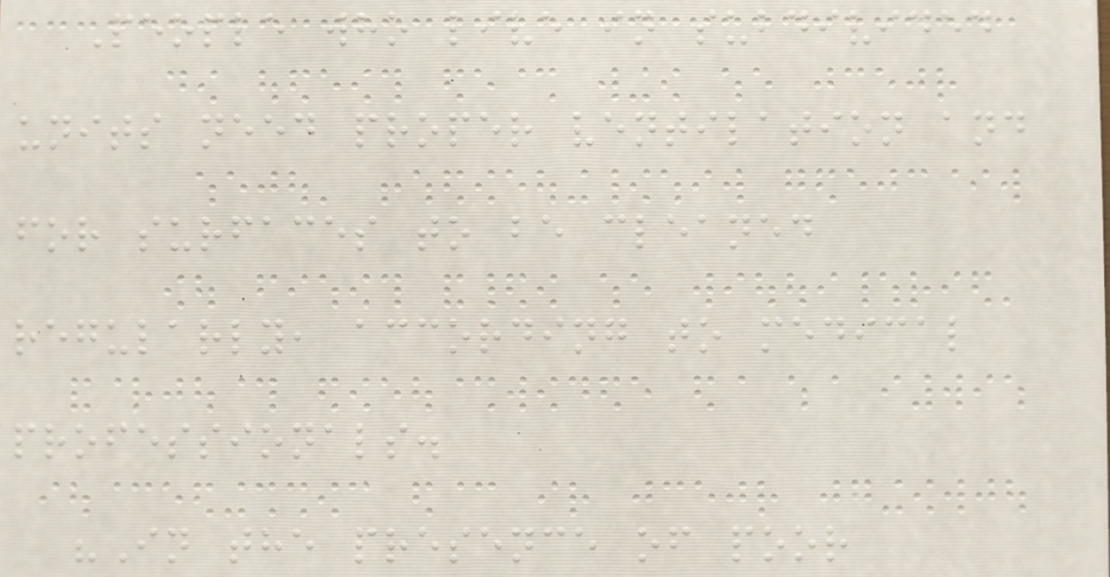People who live in subdivided
units need proper ventilation and
for surfaces to be cleaned
regularly, according to medical
professionals.
"In the presence of poor
